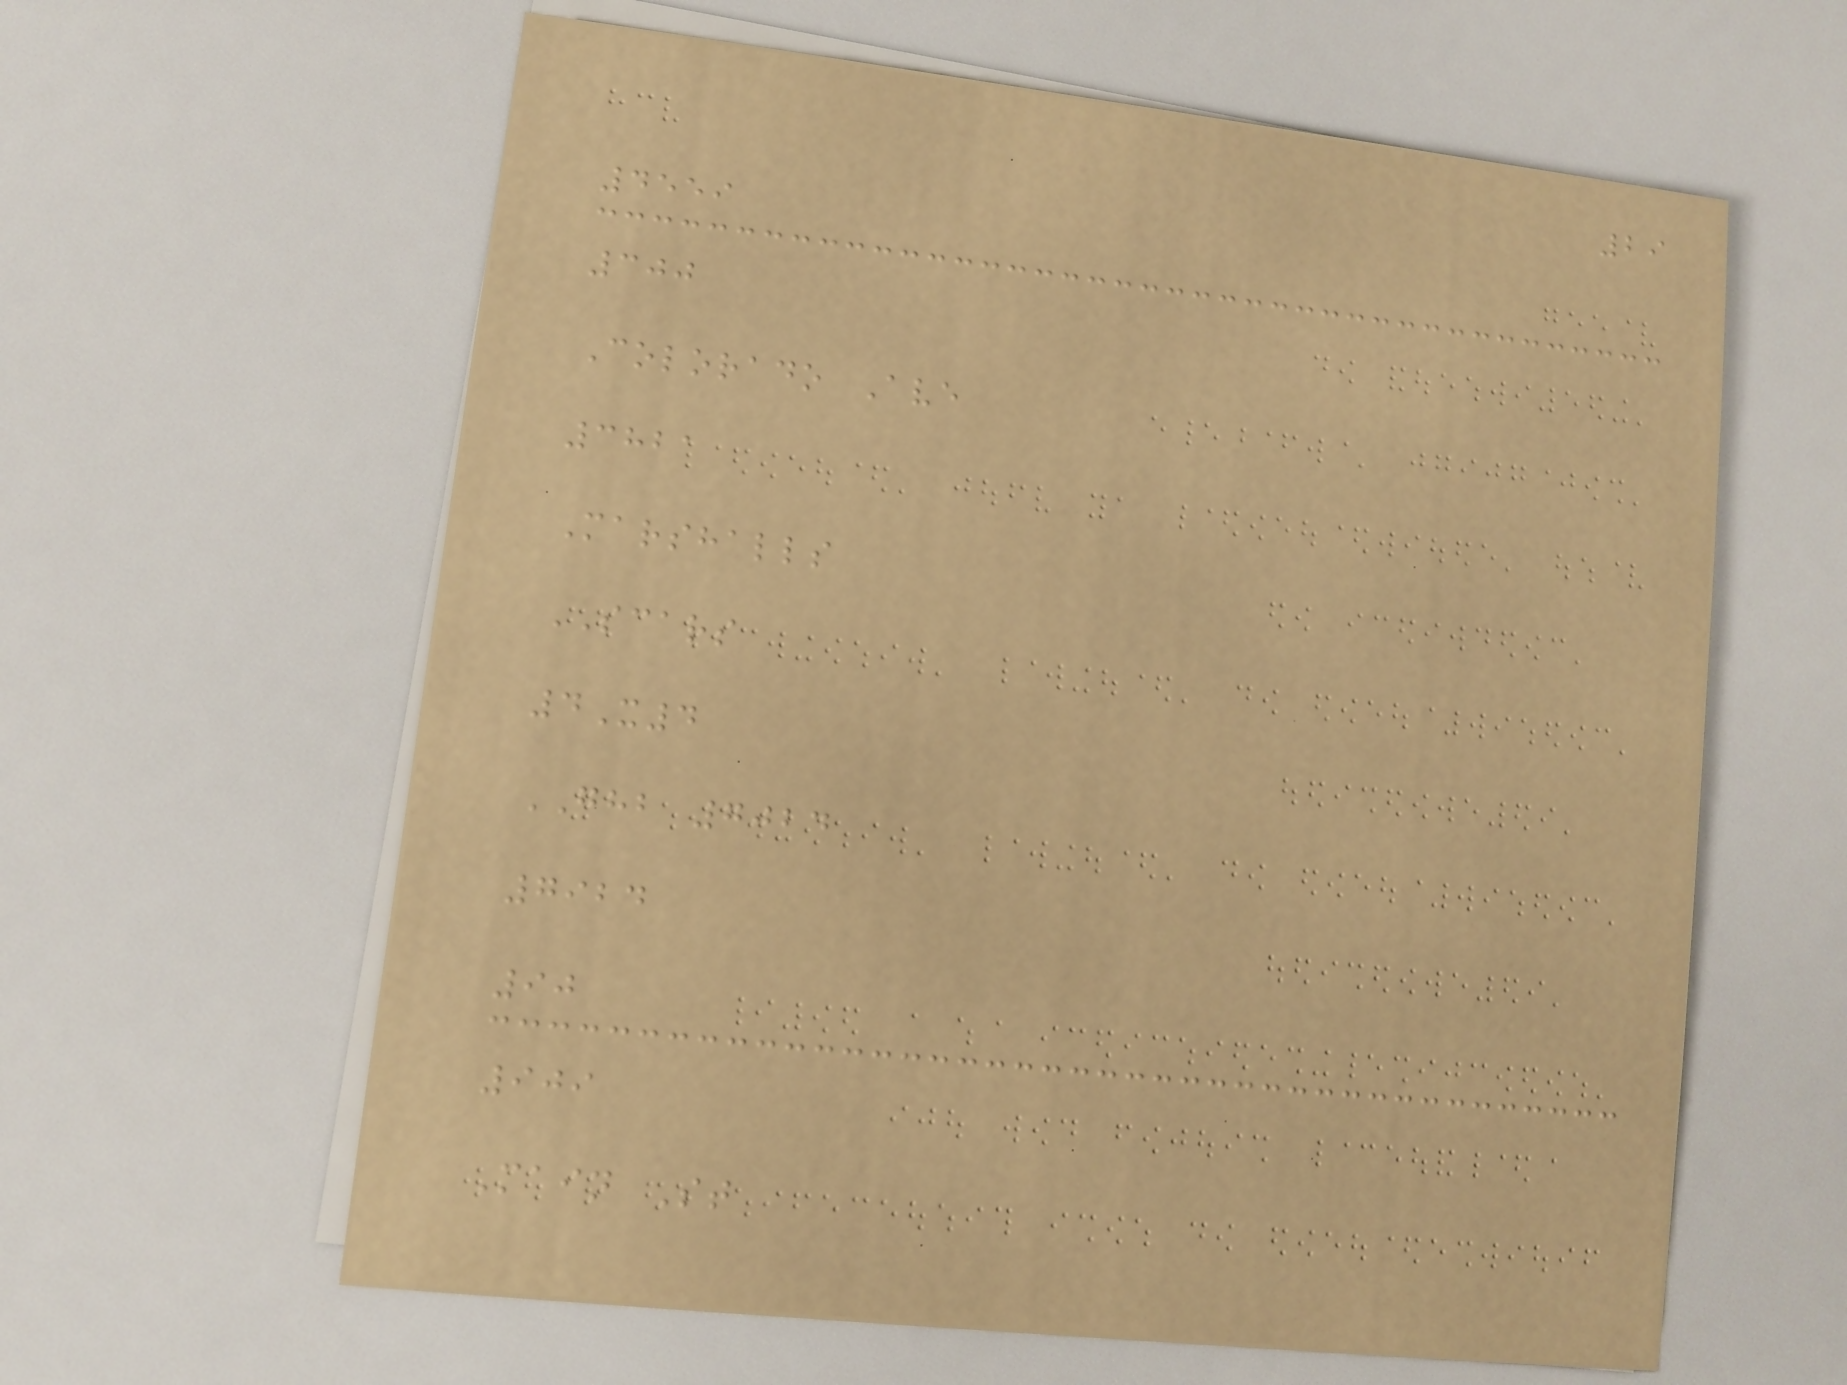29
4559
300
Colorado Ave
3821
Marshalls
SCARS
4X4
GHB 7024
7924
90
909
Main St
